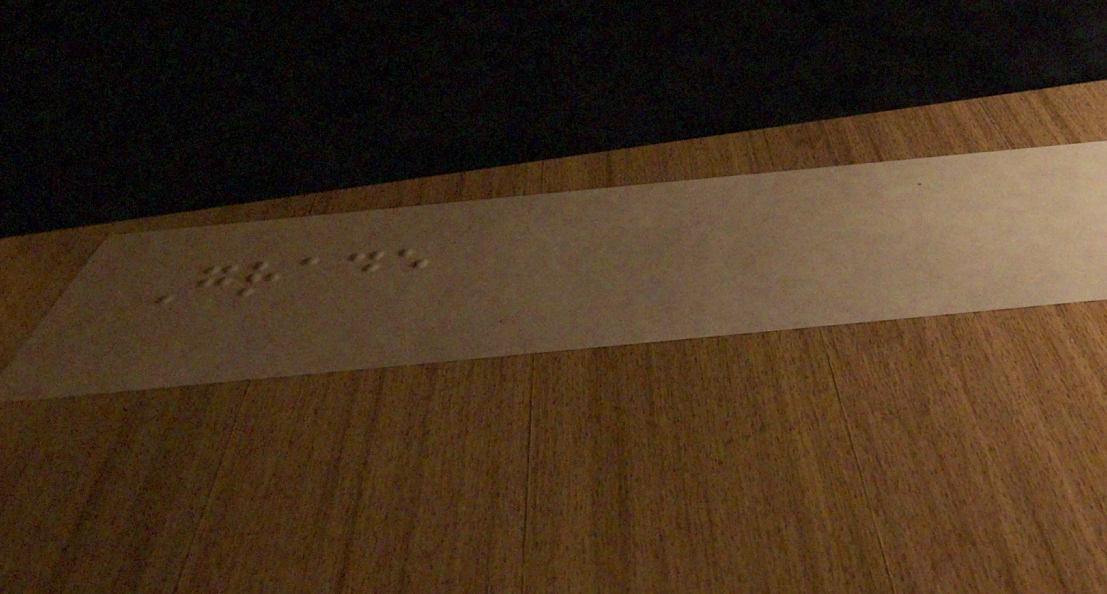Grade
